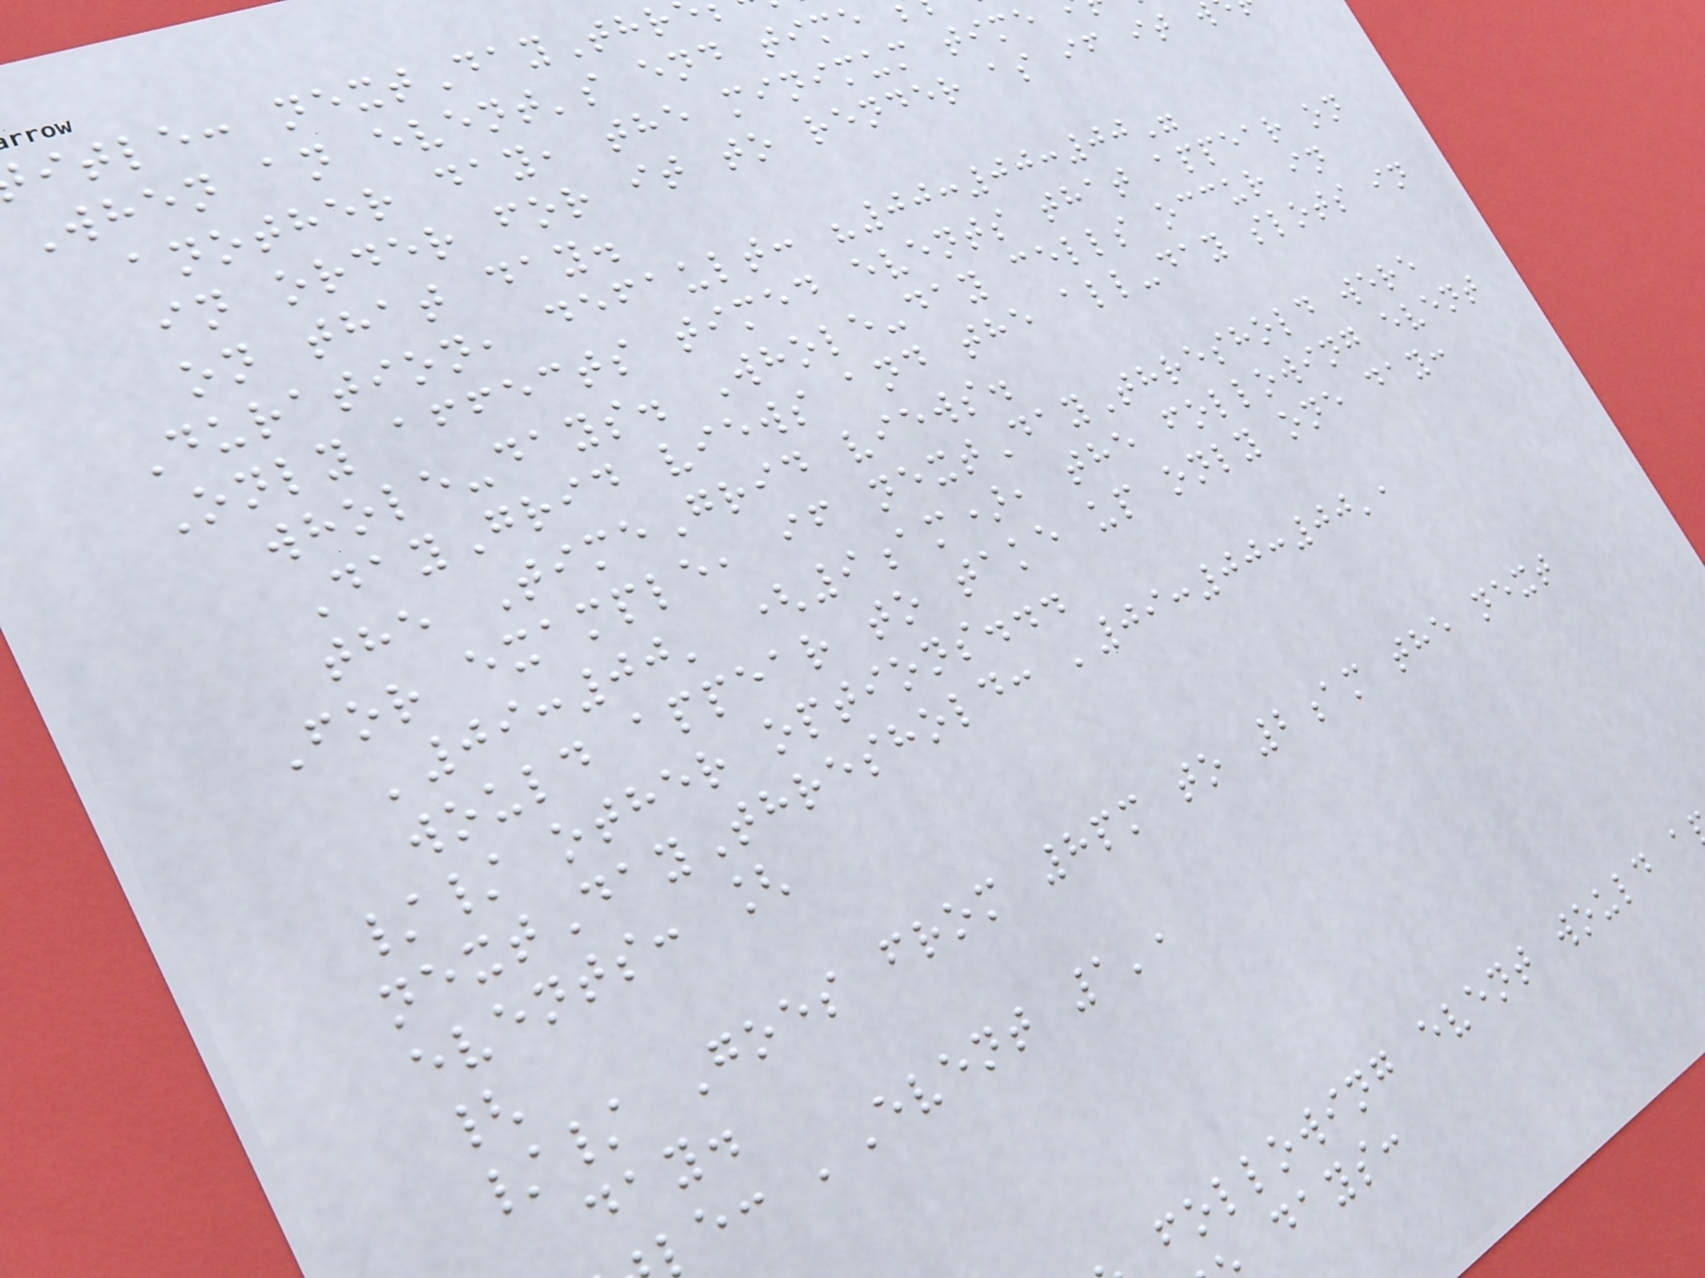itle: nextDayThr
When an event's end time
another day, the minimum time
in order for it to render as if it w
on that day.
Duration, default: "00:00:00"
Only affects timed events that appear on
whole-days. Whole-day cells occur in
DayGrid views and the all-day slots in
the TimeGrid views.
For example, if nextDayThreshold were
'09:00' (9am), the following event
would appear to take up only one day:
// other options...
nextDayThreshold: '09:00:00',
events: [
{
// Goes from 8pm to 2am the next
day.
e: 'Event 1',
following event would a
days:
